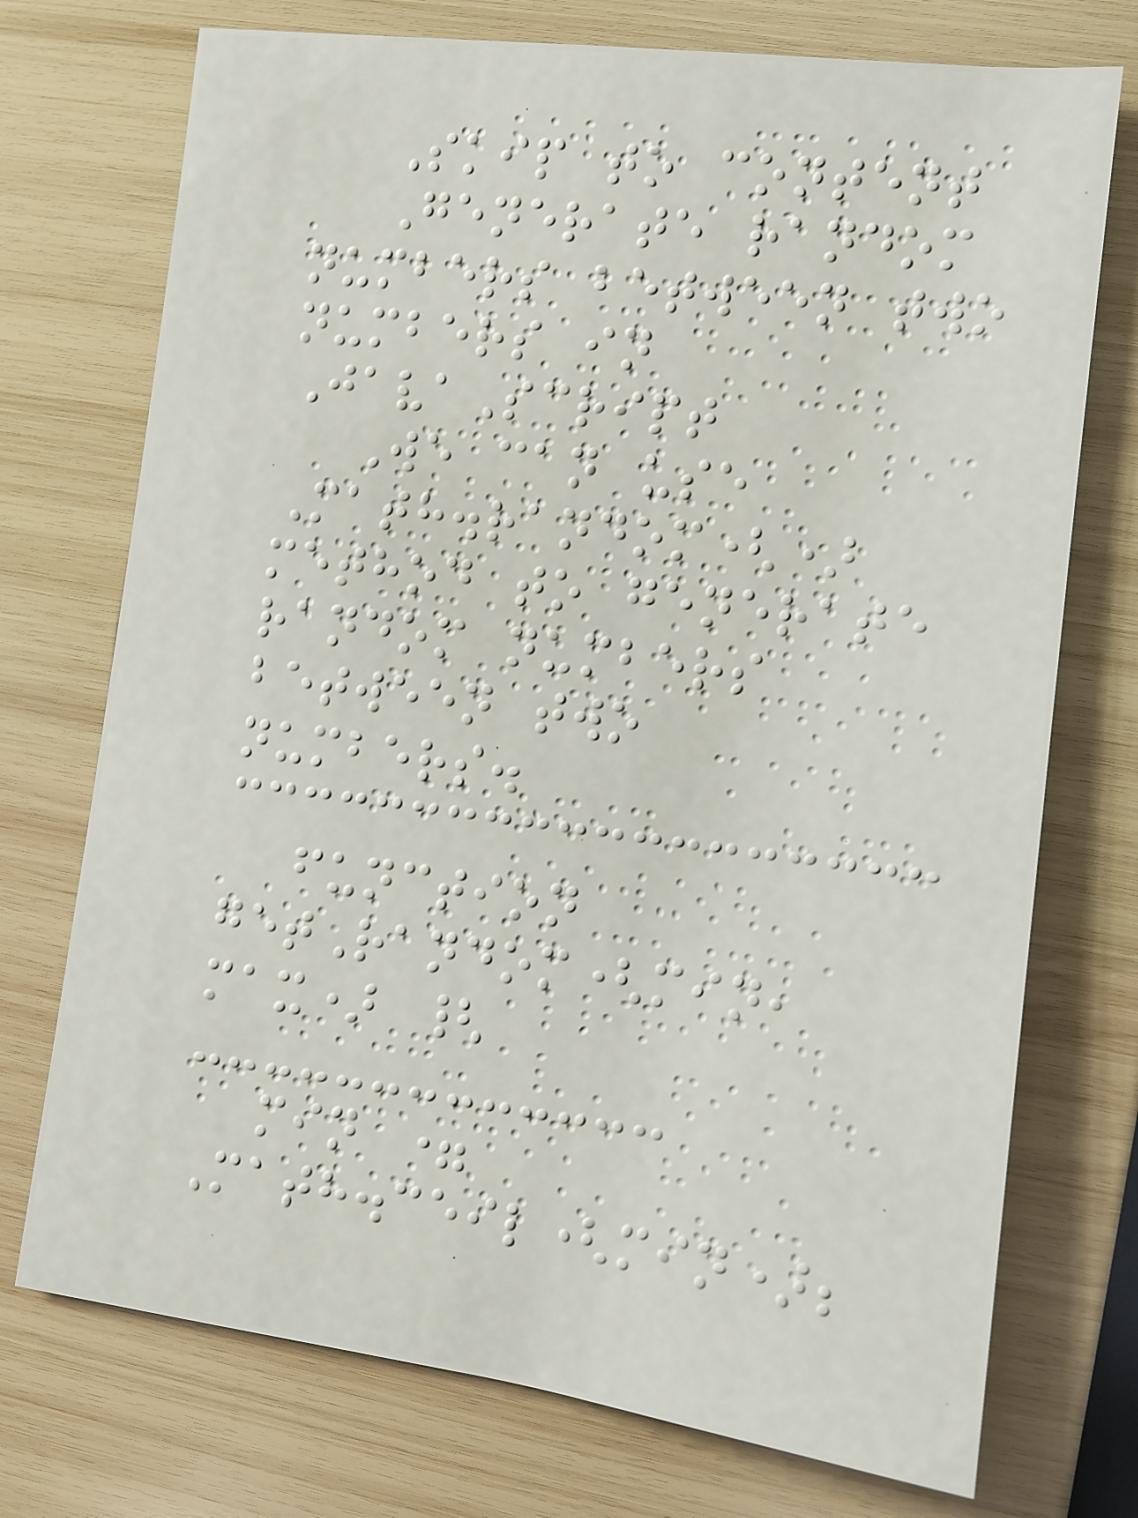Skip to content
Generate random
numbers between two
numbers in
JavaScript
We can use
Math.random()
method to generate
random numbers
between two
numbers.
function
getRandom(min,
max) {
min =
Math.ceil(min);
